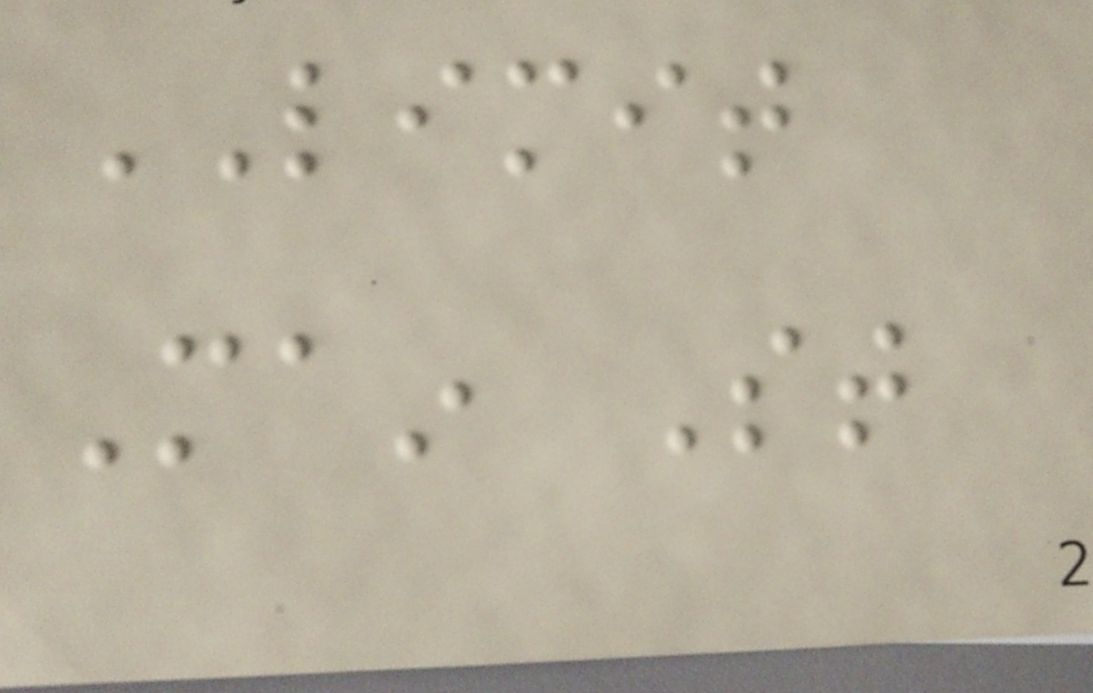LIMIT
Main St
